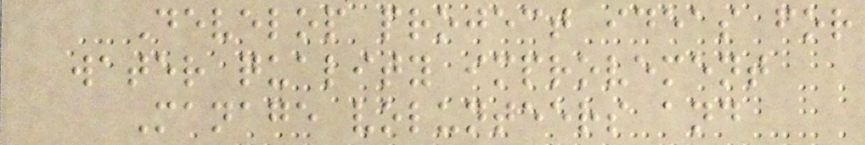Develop project ideas for
water quality improvement
Manage volunteers and
